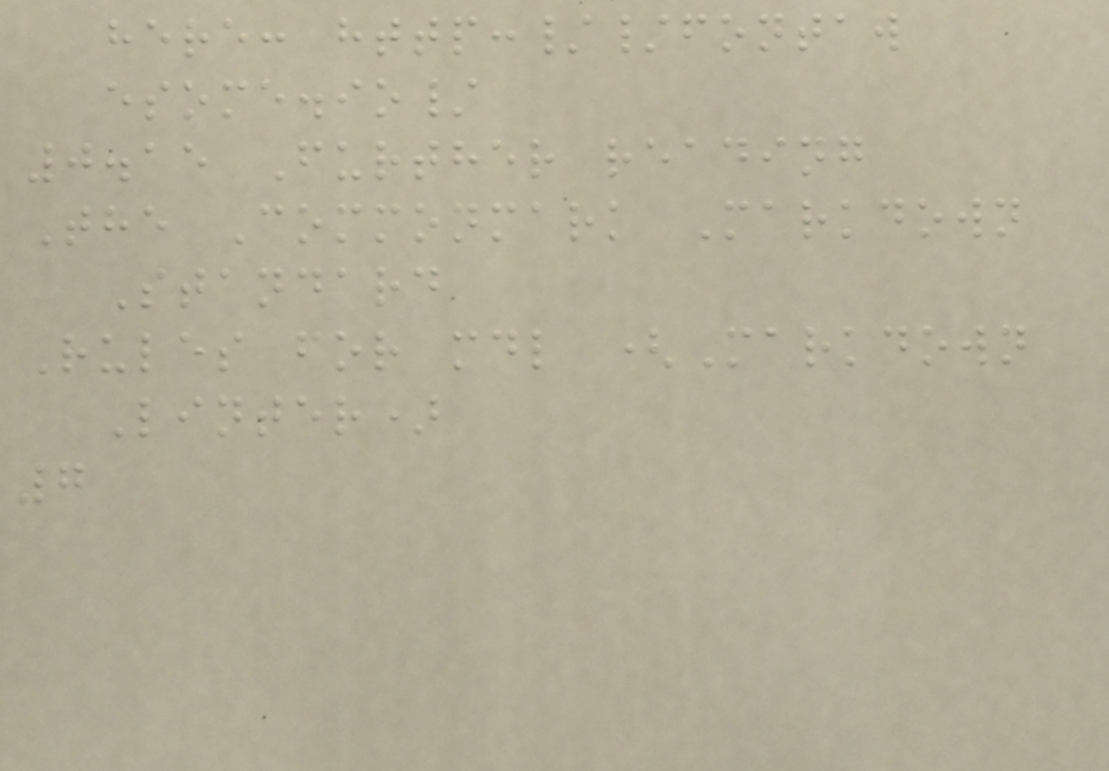here: http://fontaw
esome.io/
0.15 Further reading
The Commonmark Markdown
Standard
Rules for mdl (Markdown
Linter)
7
